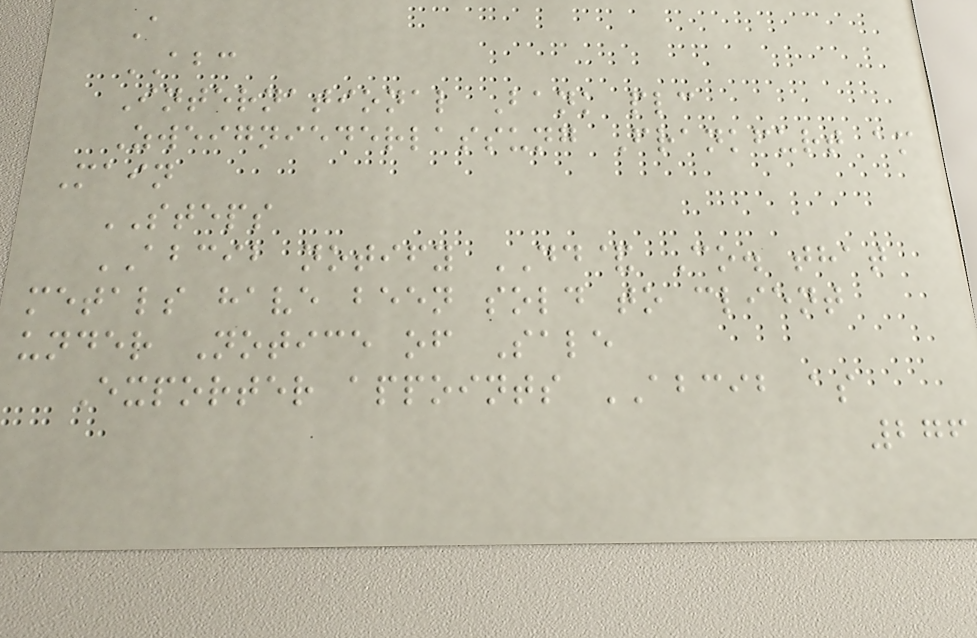A
ABC
International Bank plc
Zweigniederlassung Frankfurt am
Main
STEPS
ABCIB notify DD& Co. that
metals have been sold to client
under Notice of Sale
Exporter appoints ABCIB as
276
